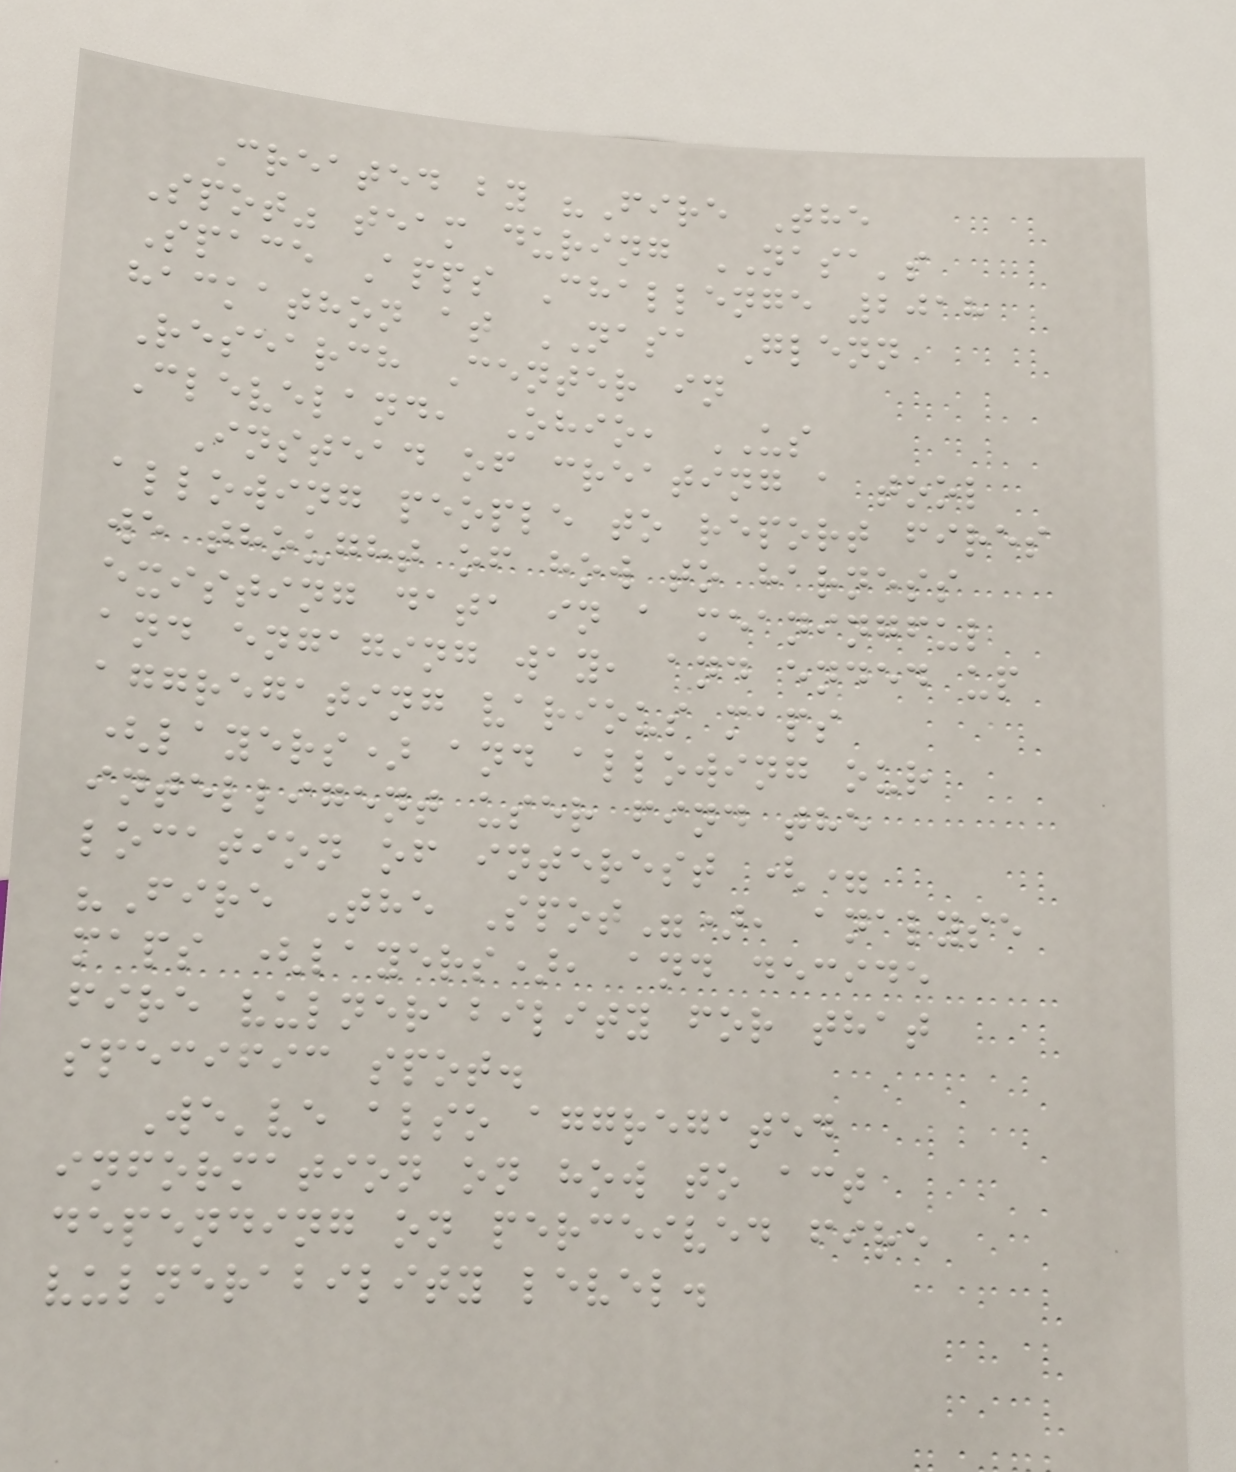Created by "Fire The
Spot" team during NASA's
Space Apps Challenge 2018
hackathon at NASA Glenn
Research Center in
Cleveland, Ohio, US
Instead of creating a tool
allowing people to report fires
we thought of how to harness
existing data in a meaningful
and engaging way, and ended up
aggregating various maps
(layers) and allowing our
intelligent user find the
location of interest (=
"Fire The Spot"), analyse
maps (layers), and decide
fire vulnerability for that
specific spot.
We've also aggregated
information on how to act
depending on perceived fire
vulnerability level.
